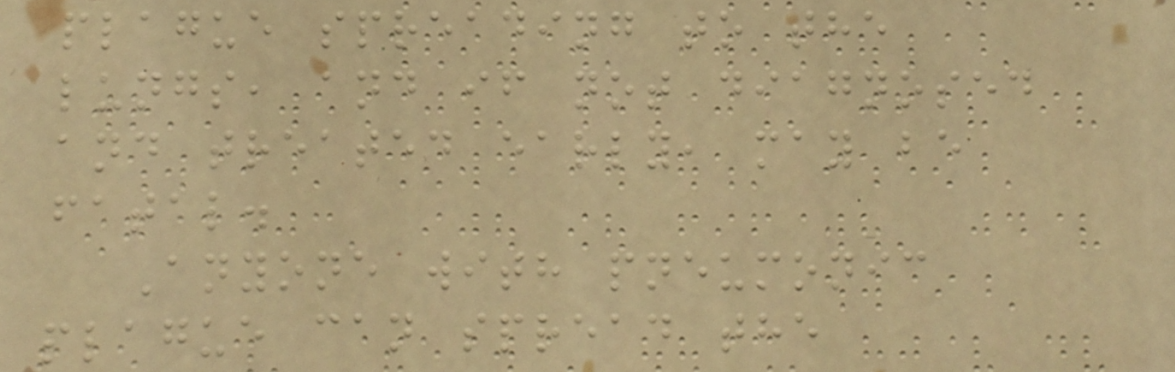plague spreading to the
lungs, and if not diagnosed
and treated early, may be
fatal.
Anyone with pneumonic
plague can spread the
